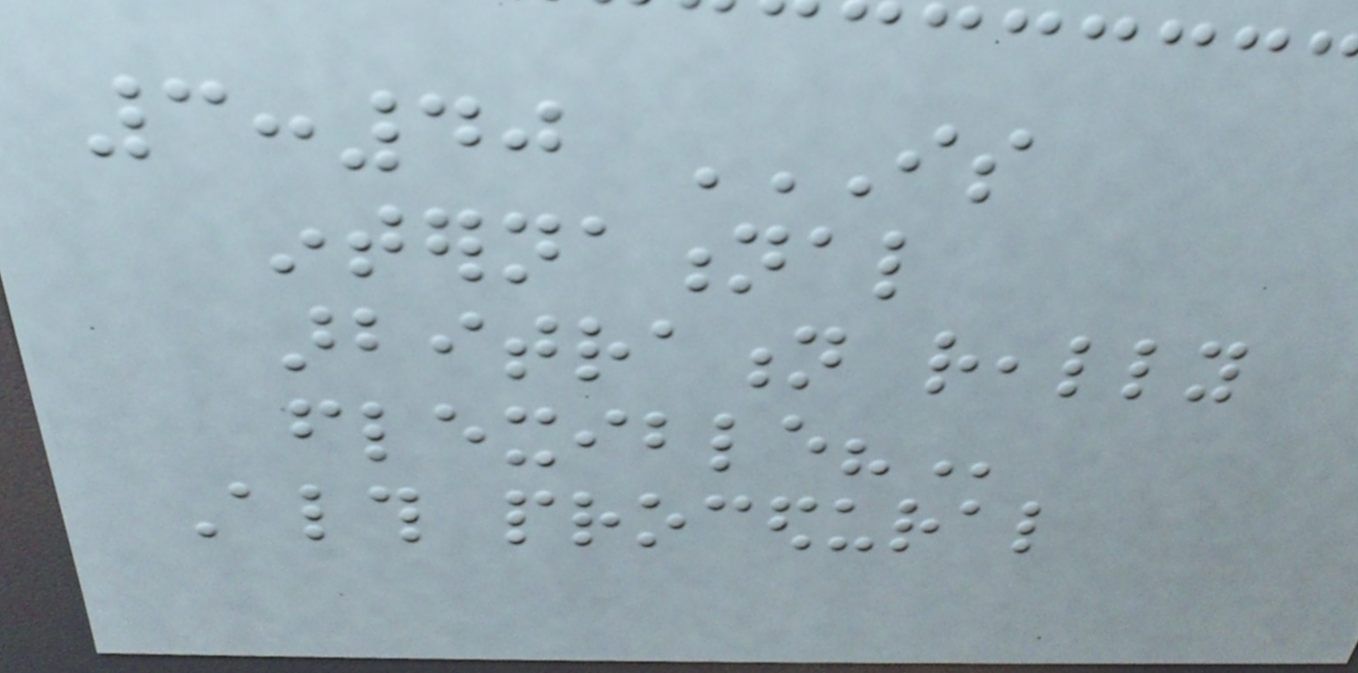3:40 IS
INTERNATIONAL
ARBITRATION REALLY
FLEXIBLE?
Although procedural
